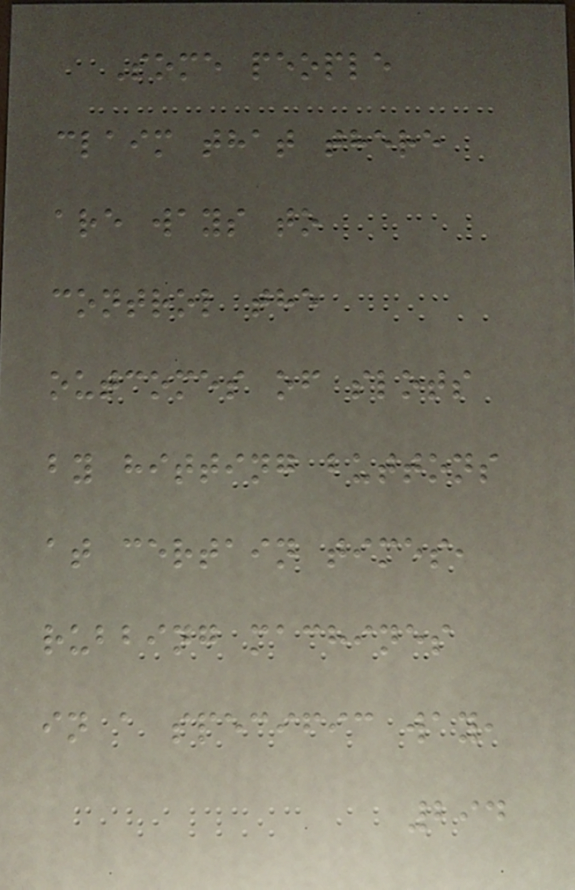Some people
claim that there
are ways to
control the
outcomes of slots
by hitting buttons
at certain times,
rubbing machines
in a specific way,
294
